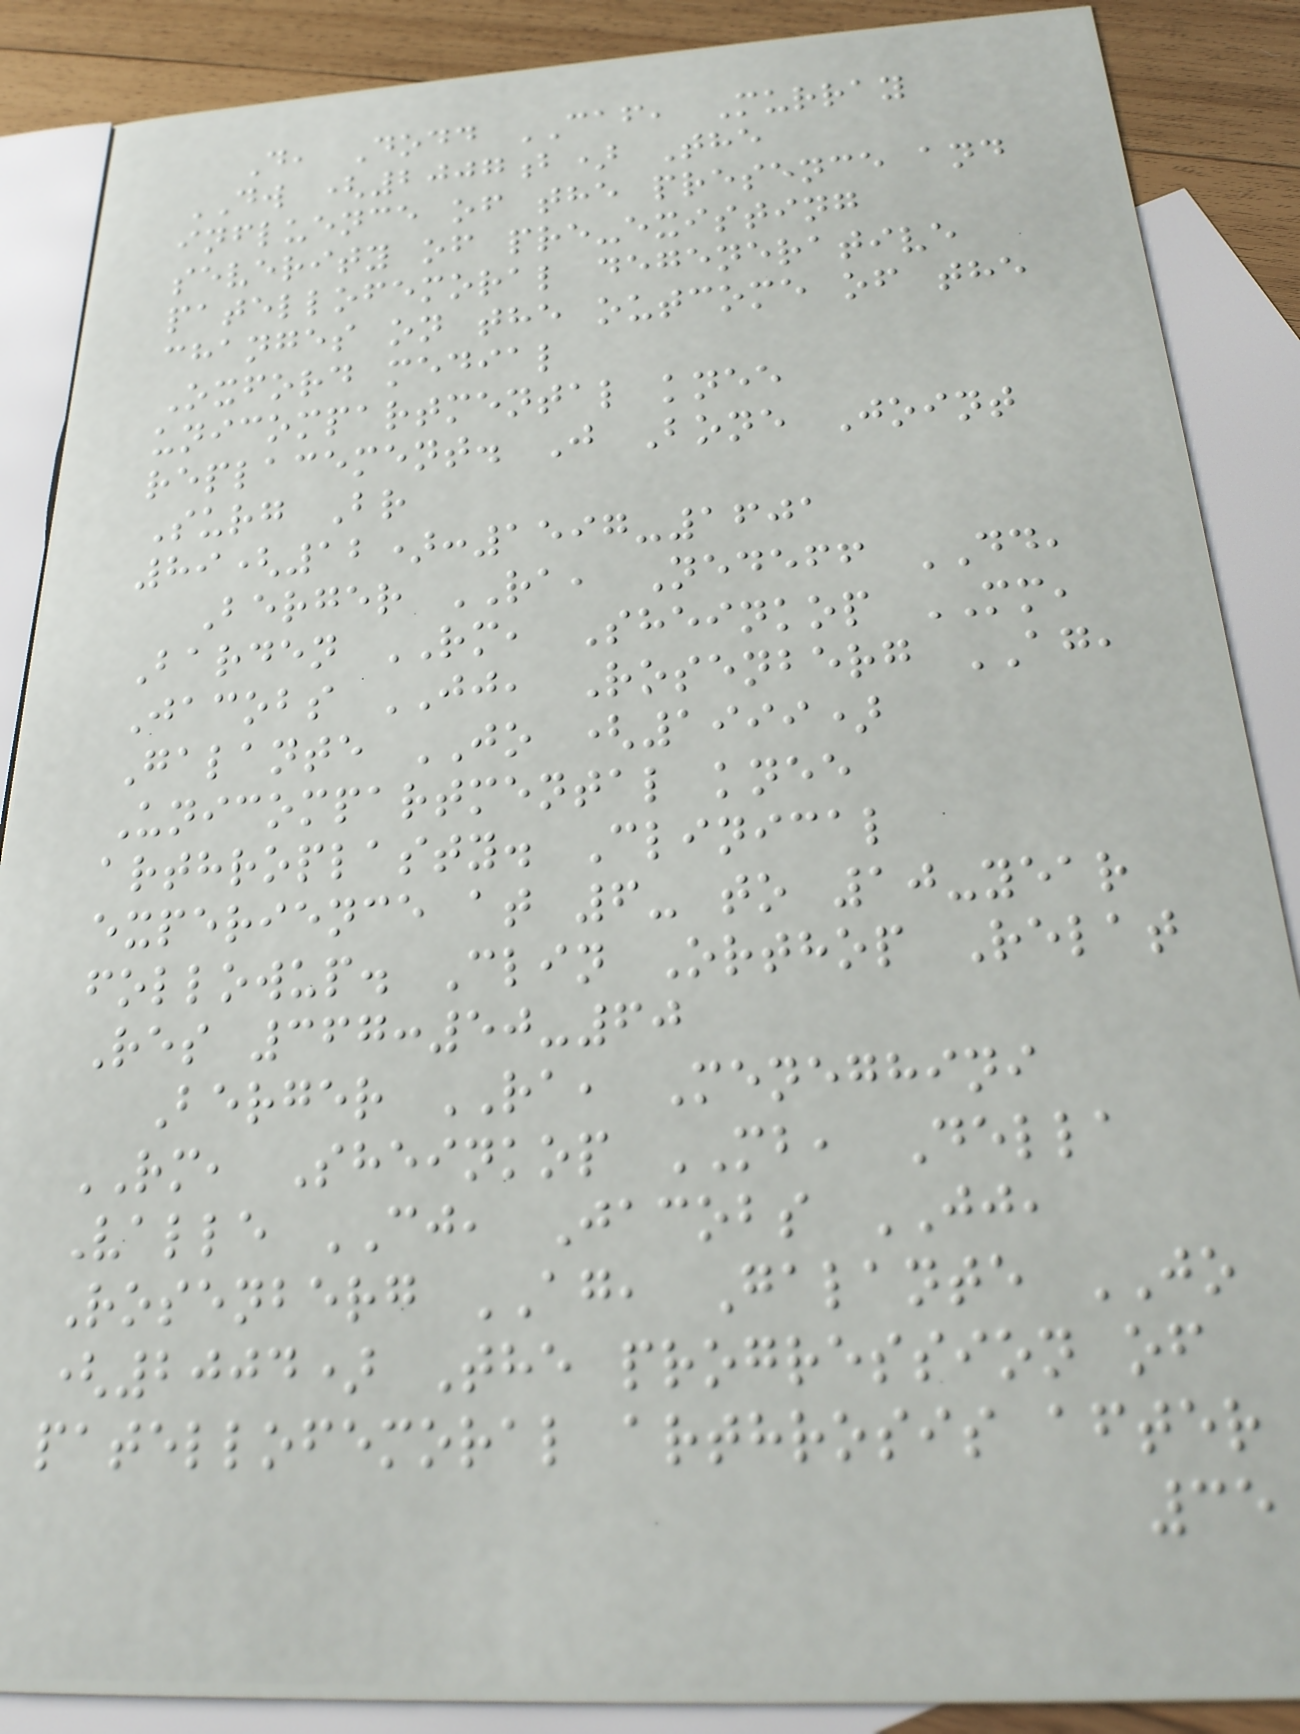D, Dodd CAF, Murray
DW (2007b) The
influence of the presence and
severity of pre-existing
patellofemoral degenerative
changes on the outcome of the
Oxford medial
unicompartmental knee
replacement. J Bone Joint
Surg Br
89(12):1597-1601
Berger RA, Nedeff DD,
Barden RM, Sheinkop MM,
Jacobs JJ, Rosenberg AG,
Galante JO (1999)
Unicompartmental knee
arthroplasty. Clinical
experience at 6- to 10-year
followup. Clin Orthop Relat
Res 367:50-60
Berger RA, Meneghini
RM, Sheinkop MB, Della
Valle CJ, Jacobs JJ,
Rosenberg AG, Galante JO
(2004) The progression of
patellofemoral arthrosis after
35
